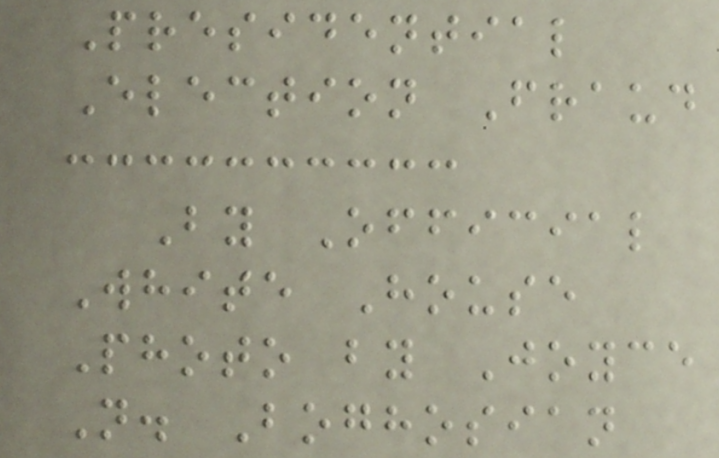Presidential
Election Fraud
By Official
White House
Photo by Joyce
N. Boghosian
